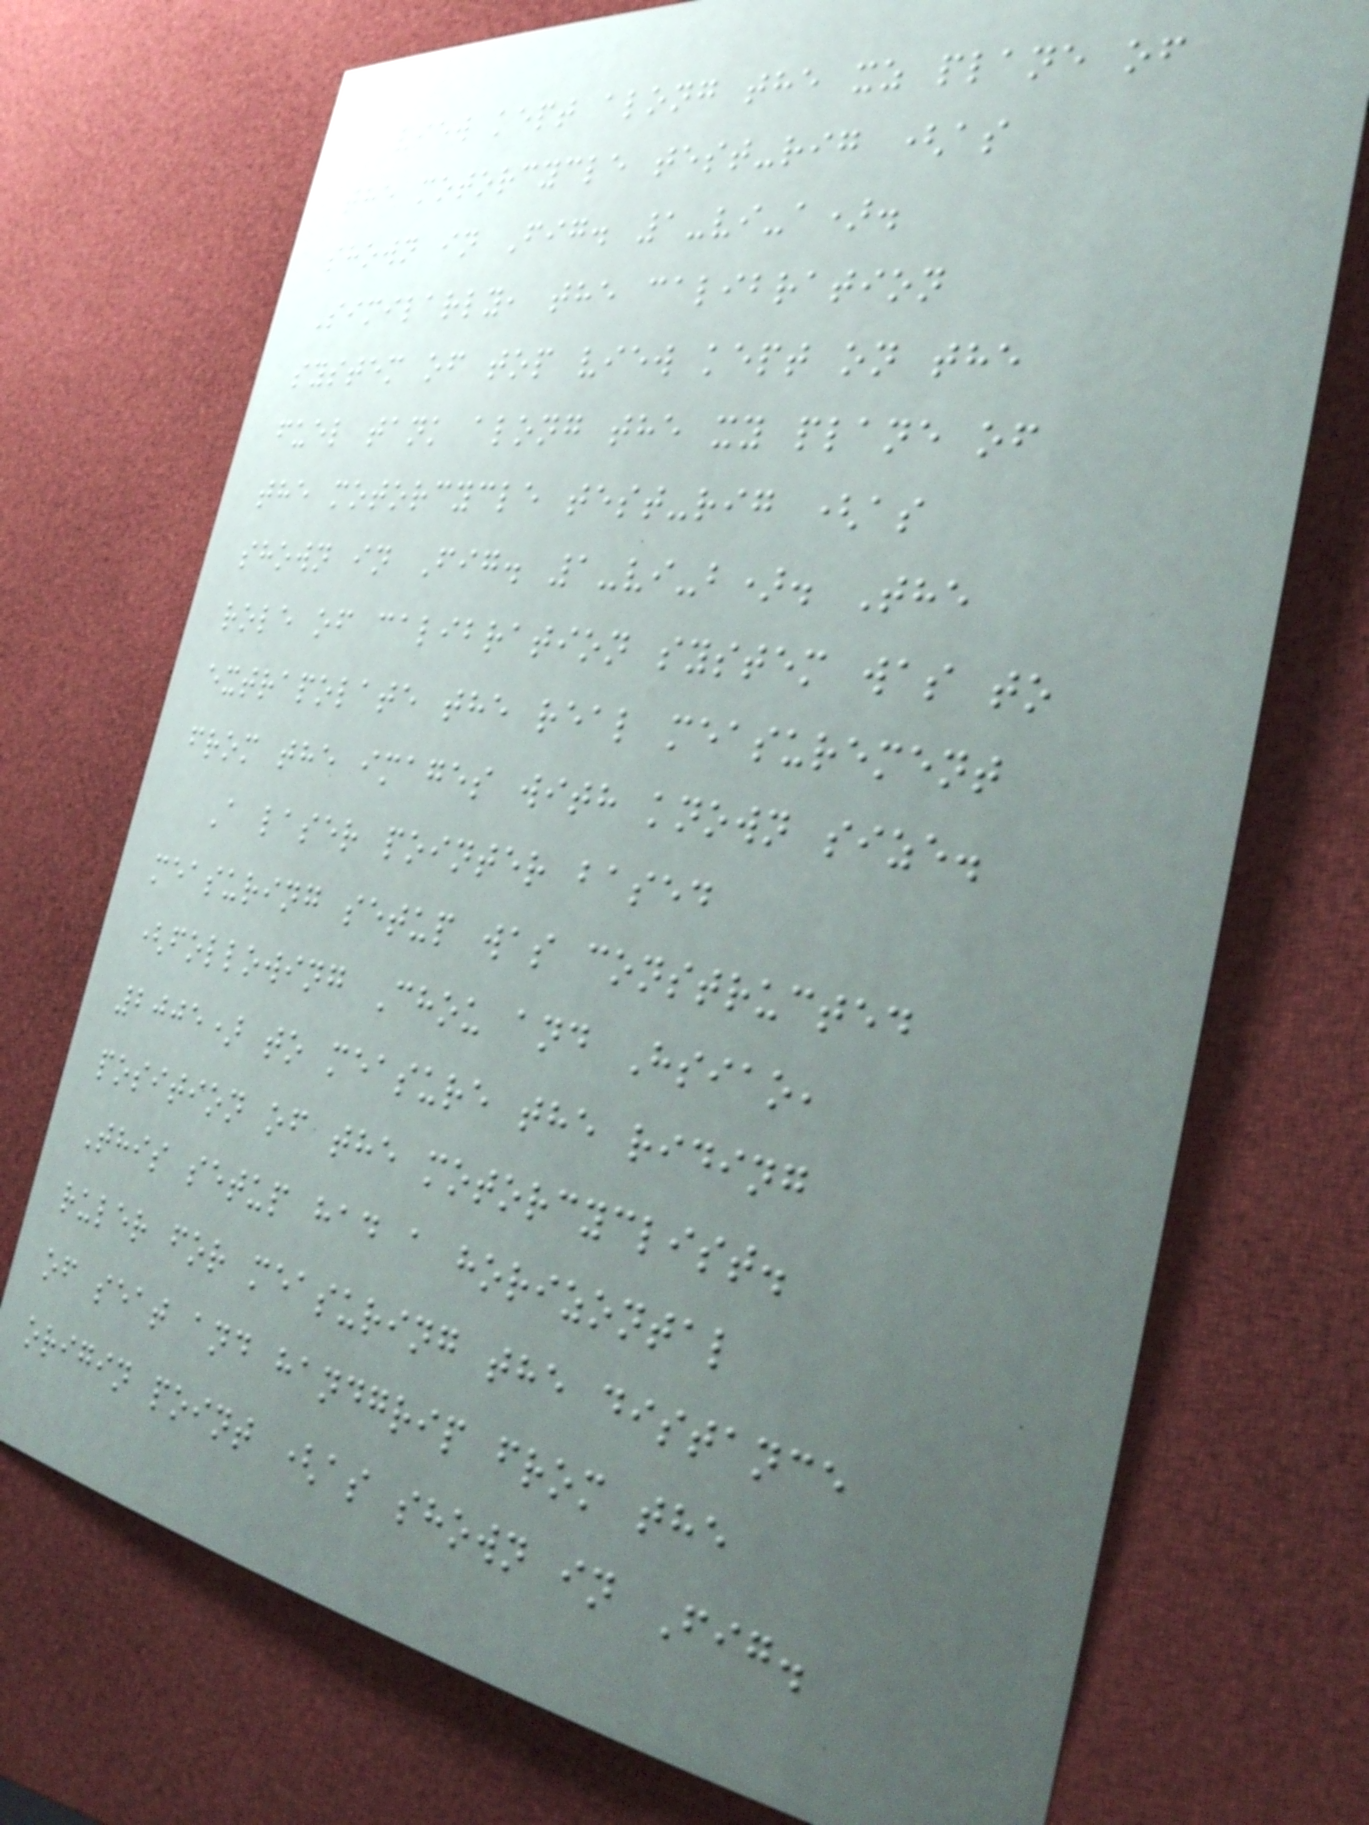view kept along the xz plane of
the motorcycle test-rig (as
shown in Fig. 1-vi-a).
Similarly, the calibration
system of top view kept on the
fuel tank along the xy plane of
the motorcycle test-rig (as
shown in Fig. 1-vi-b). The
role of calibration system was to
extrapolate the real measurement
from the images with known size.
A laser pointer based
measuring setup was constructed
(following Chou and Hsiao,
2005) to measure the riding
position of the motorcyclist.
This setup had a horizontal
ruler for measuring the distance
of seat and handgrip from the
origin point (as shown in Fig.
